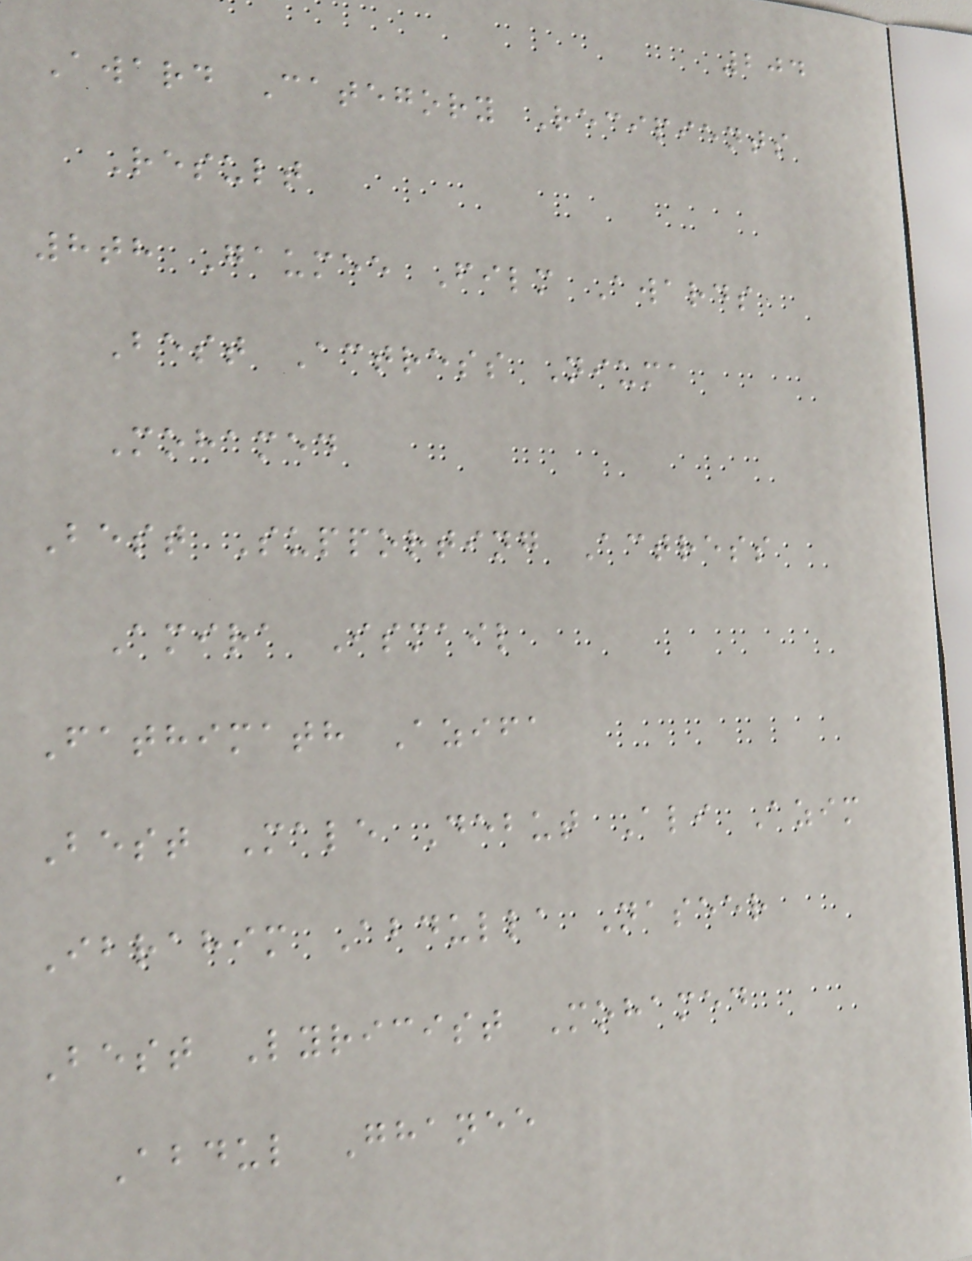204
Award Category Recipients
Result
8th Gaumee Film Awards
Best Actress Niuma
Mohamed
Best Supporting Actress
Amira Ismail
Fathimath Azifa
Best Male Debut Ali Azim
Ibrahim Abdulla Naseer
Best Lyricist Mohamed
Abdul Ghanee
